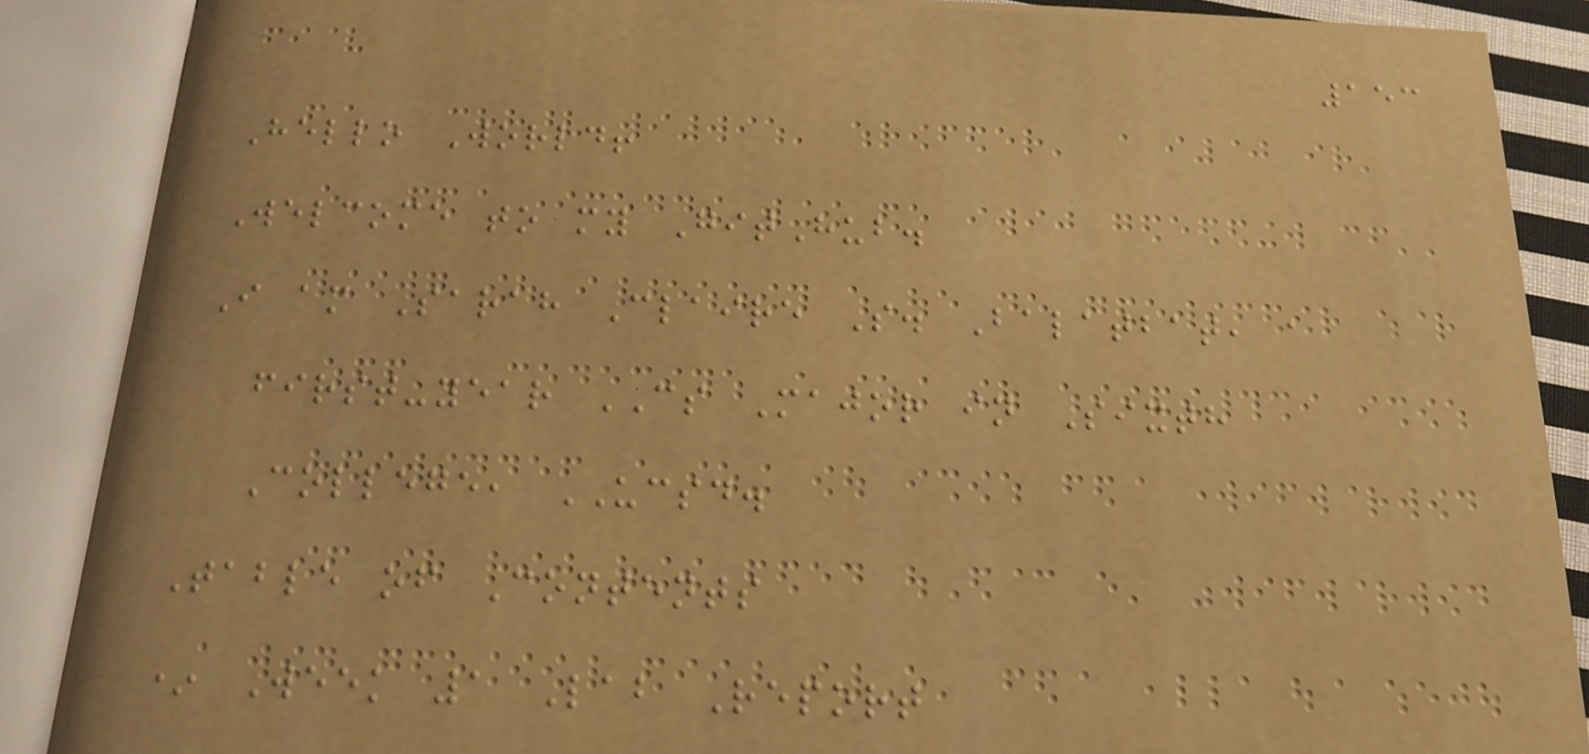153
Hello World!
Welcome to my GitHub.
I am Sarah Claire S. Balatbat, a
first-year CS Major in Sixth
College, UCSD.
Table of Contents
* Week 1 Lab Report
